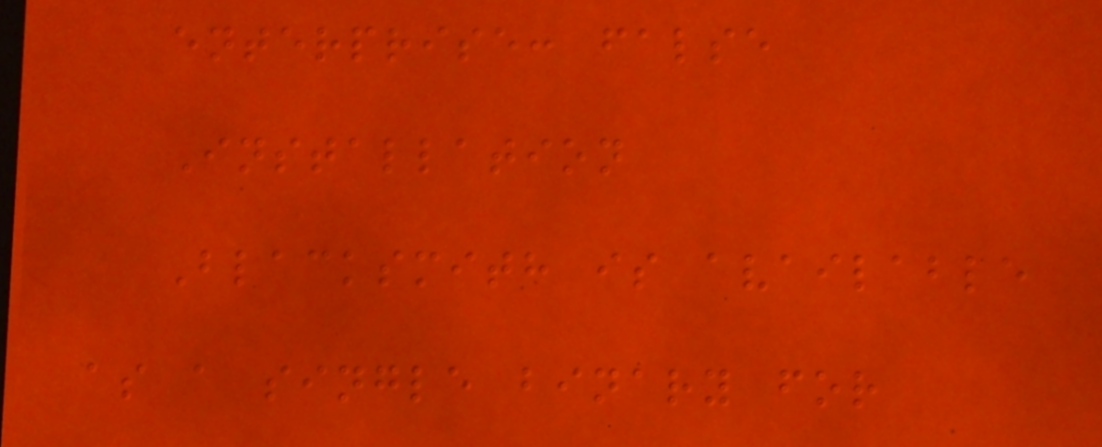enterprise: false
Installation
Blacksmith is available
as a single binary for
